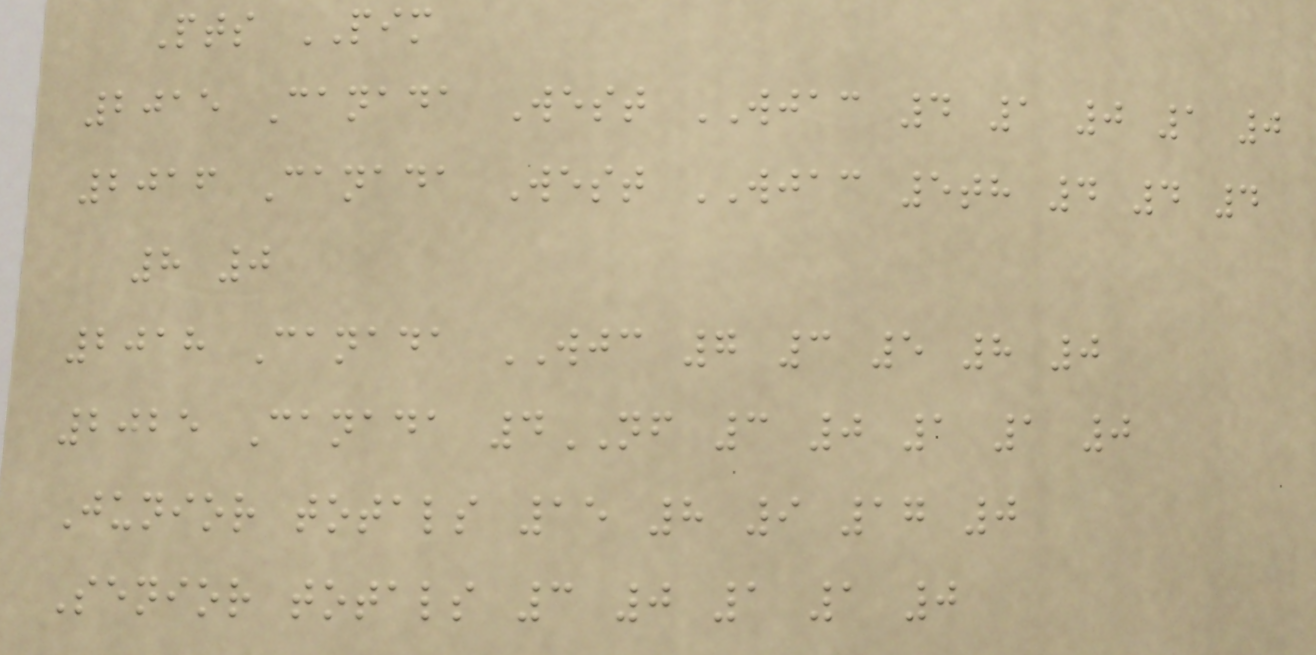Pts PIM
2015 Canada West WJAC 4 1 0 1 0
2016 Canada West WJAC 5th 4 4 4
8 0
2018 Canada WJC 7 3 5 8 0
2025 Canada 4NF 3 0 1 1 0
Junior totals 15 8 9 17 0
Senior totals 3 0 1 1 0
